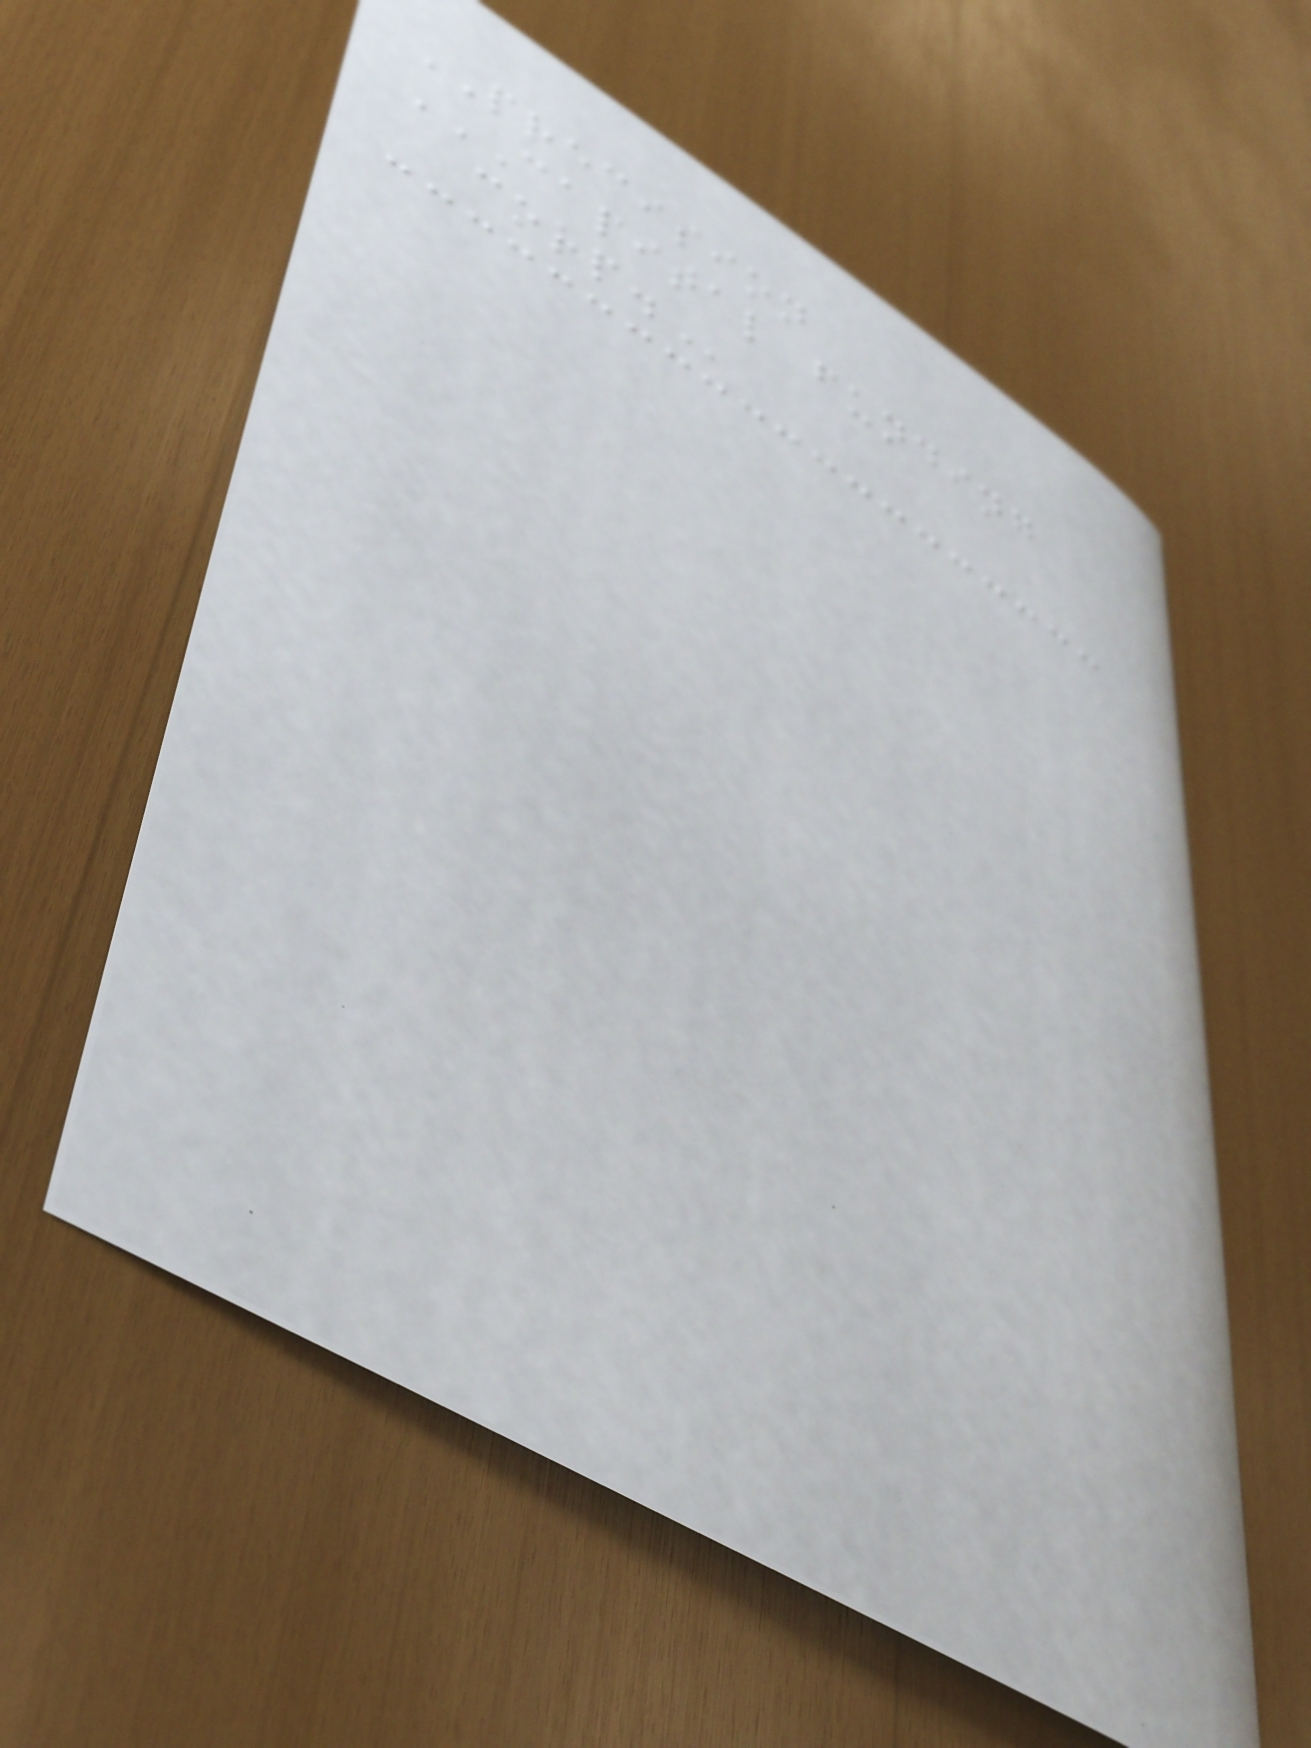PRECISION
CAPITAL FUNDING
CORP.
